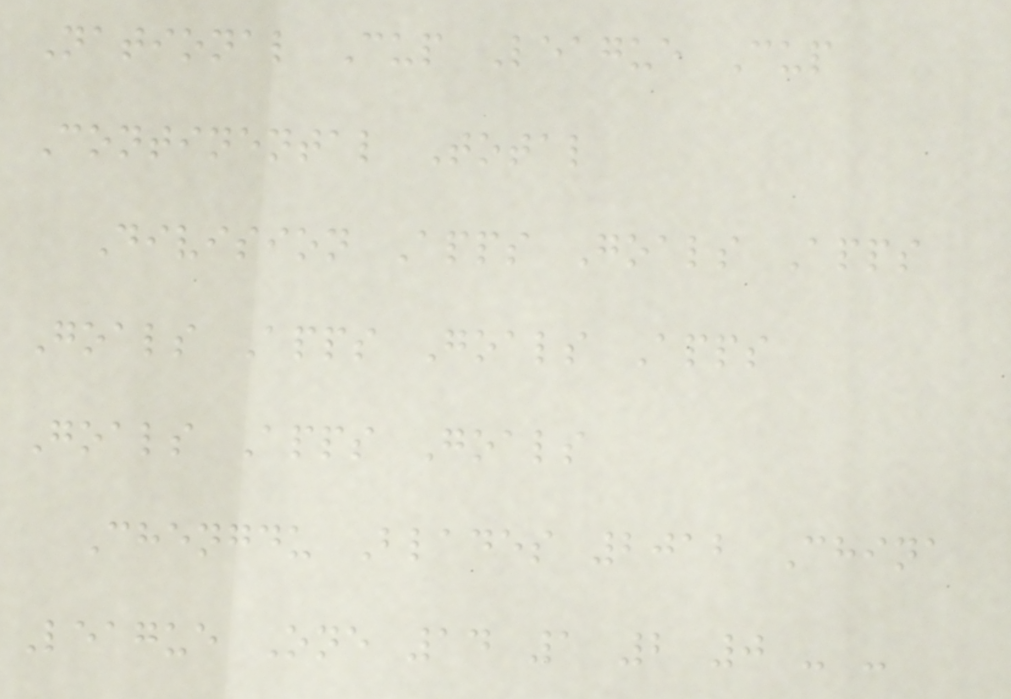National Cup League Cup
Continental Total
Division Apps Goals Apps
Goals Apps Goals Apps
Goals Apps Goals
Chengdu Blades 2012 China
League One 14 1 2 0 - -
